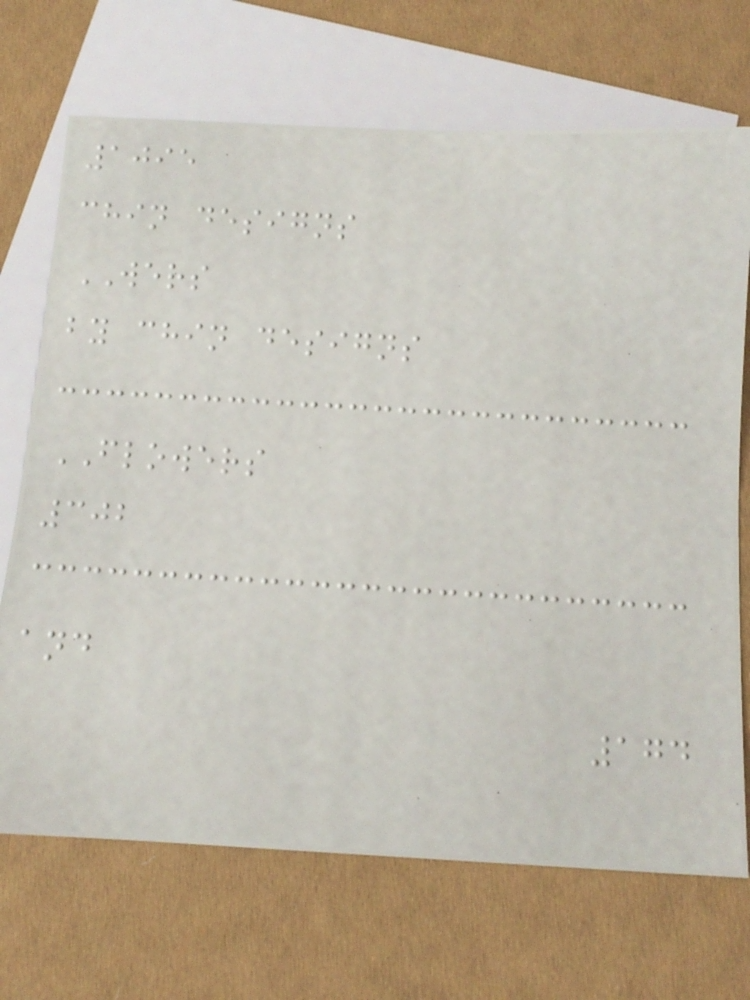1095
chin designs
WERS
by chin designs
FLOWERS
302
and
174
